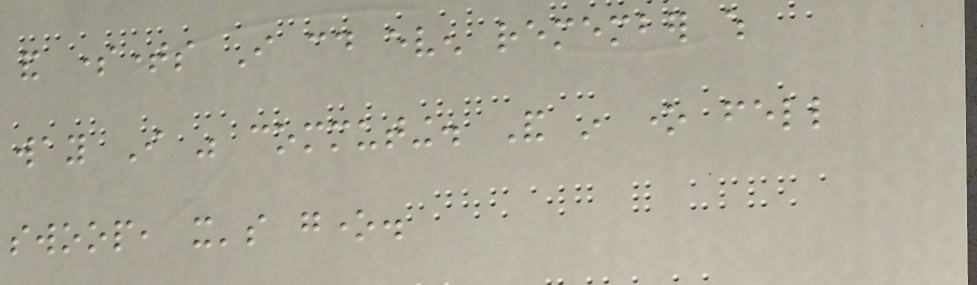and sometimes I could even remember which
way I was commuting. And in one fell
swoop, it's gone.
